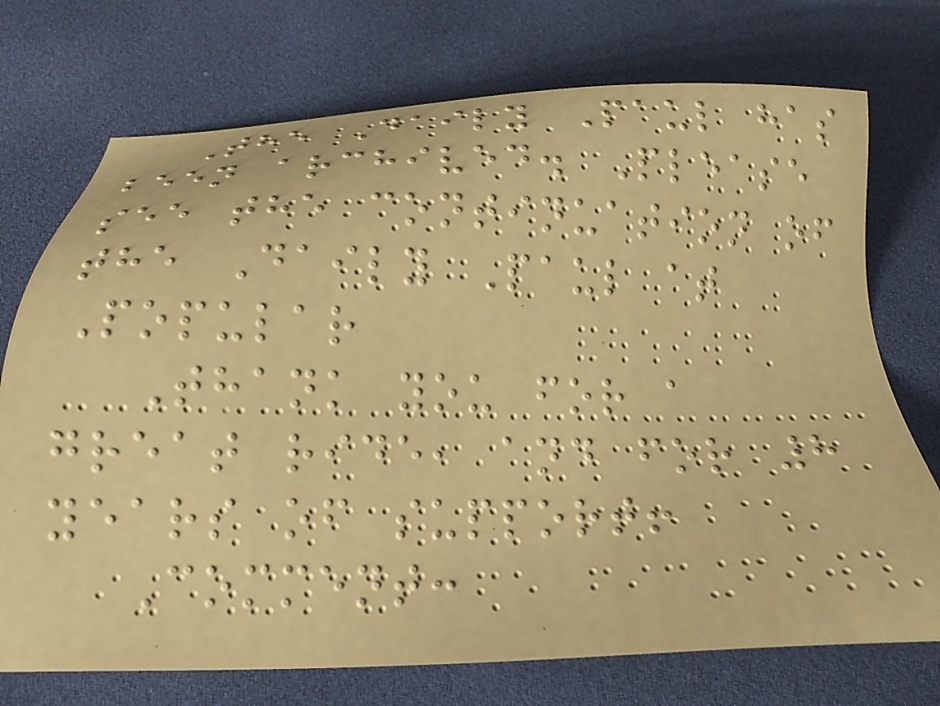The Daily Paul has
been archived. Please
see the continuation of
the Daily Paul at
Popular
Thank you for a
great ride, and for 8
years of support!
Comment:
